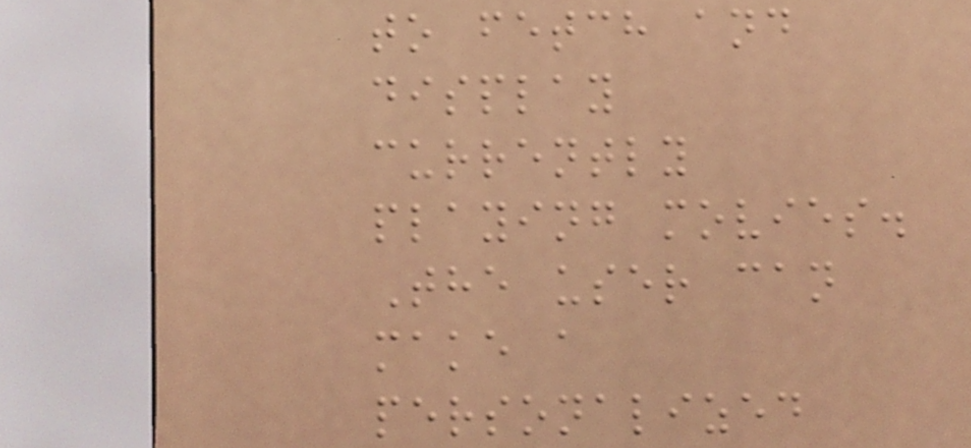to fetch and
display
currently
playing movies.
The user can
make a
personalized
